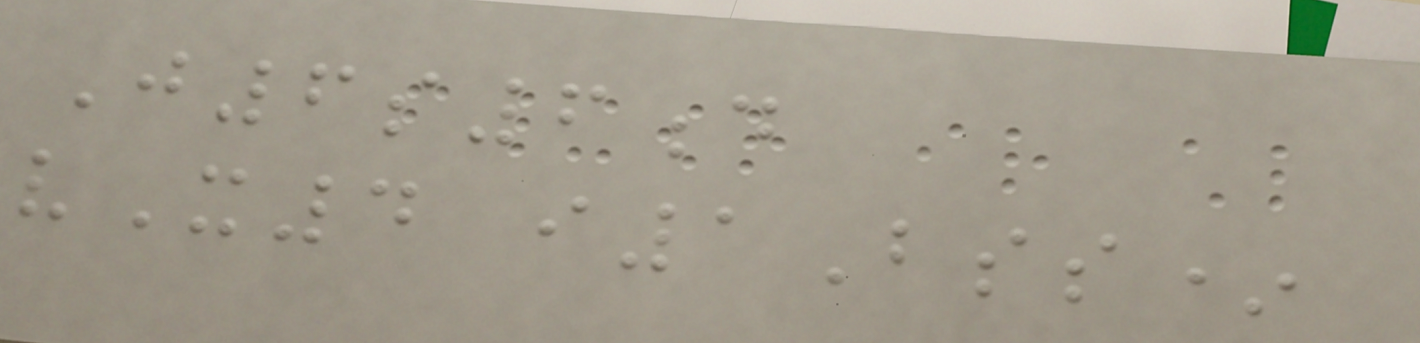J6s6d
vX4 i1Bss*
